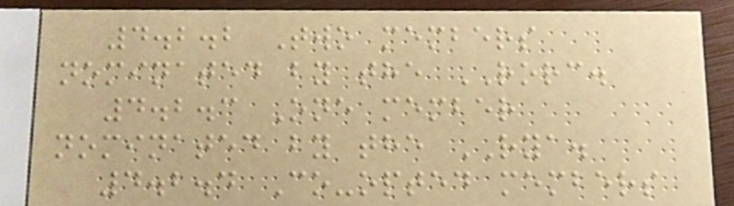4.2.2 Two members
nominated by the RORC.
4.2.3 One member
nominated by the RYA.
4.2.4 Co-opted members
